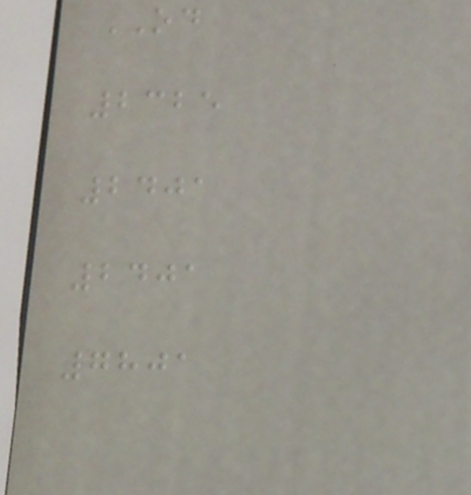OD
2325
2401
2401
7801
